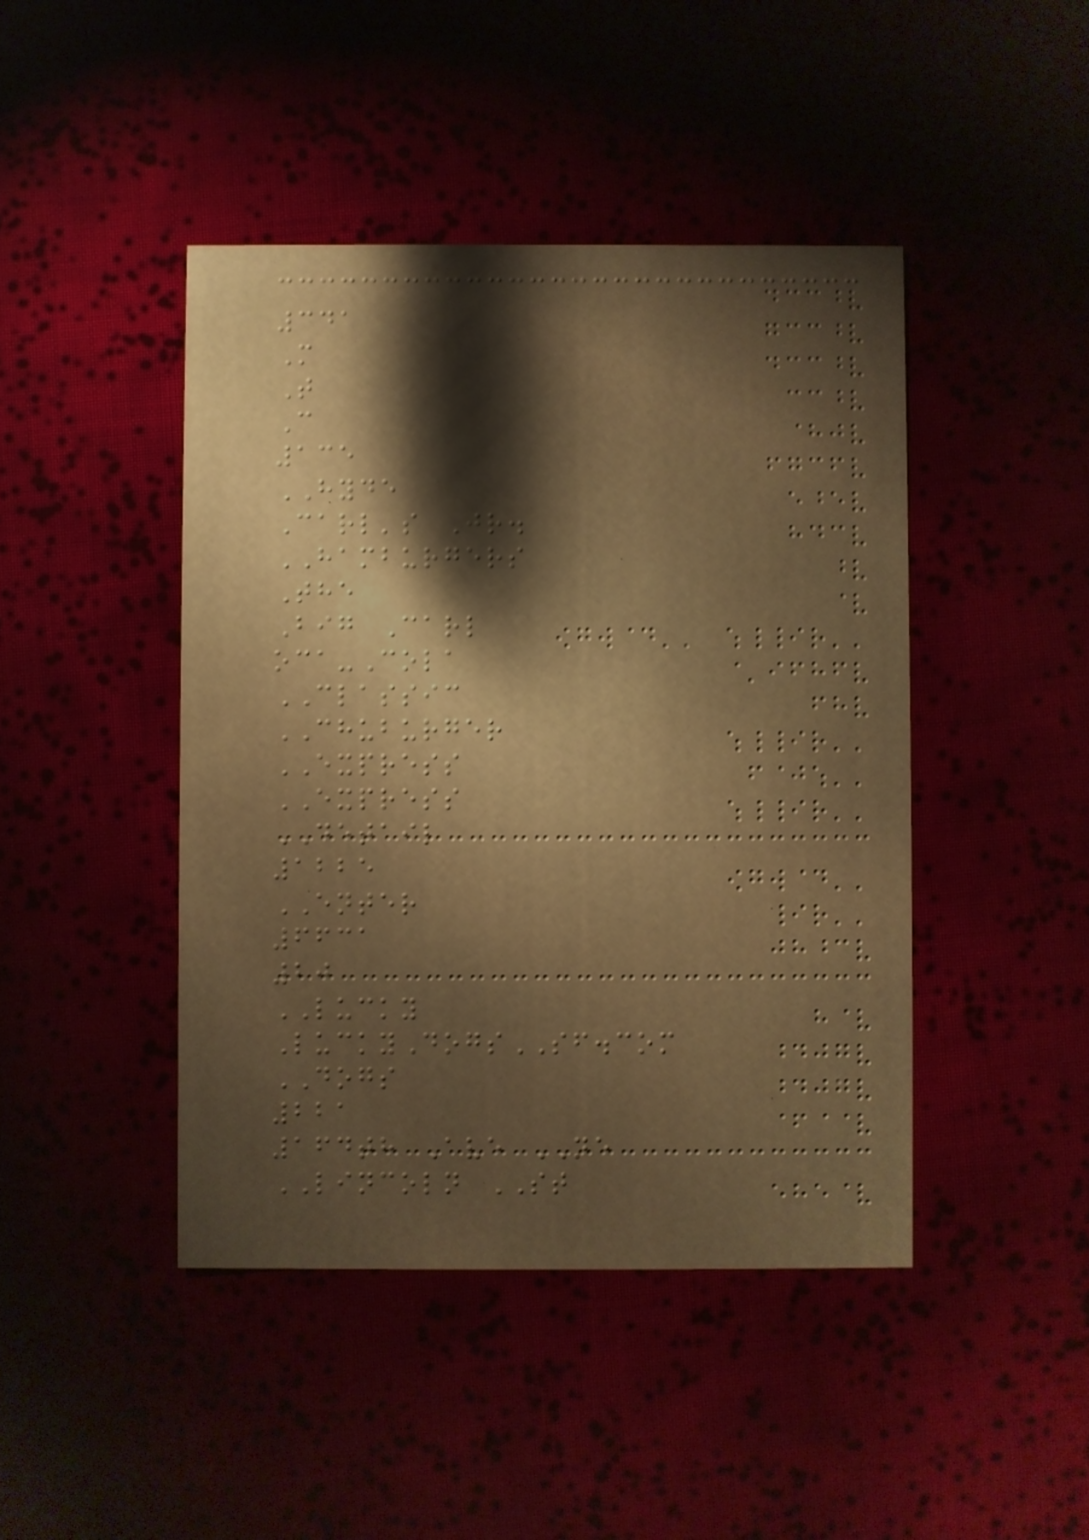341
M
T
C
135
HYDE
Carl's Jr.
HAMBURGERS
The
Big Carl
oca-Cola
CLASSIC
CHUBURGER
EXPRESS
EXPRESS
DETAIL
1225
ENTER
6631
20
LUCKY
LuckyDogsSF.com
DOGS
221
164th Ave NE
LINCOLN ST
